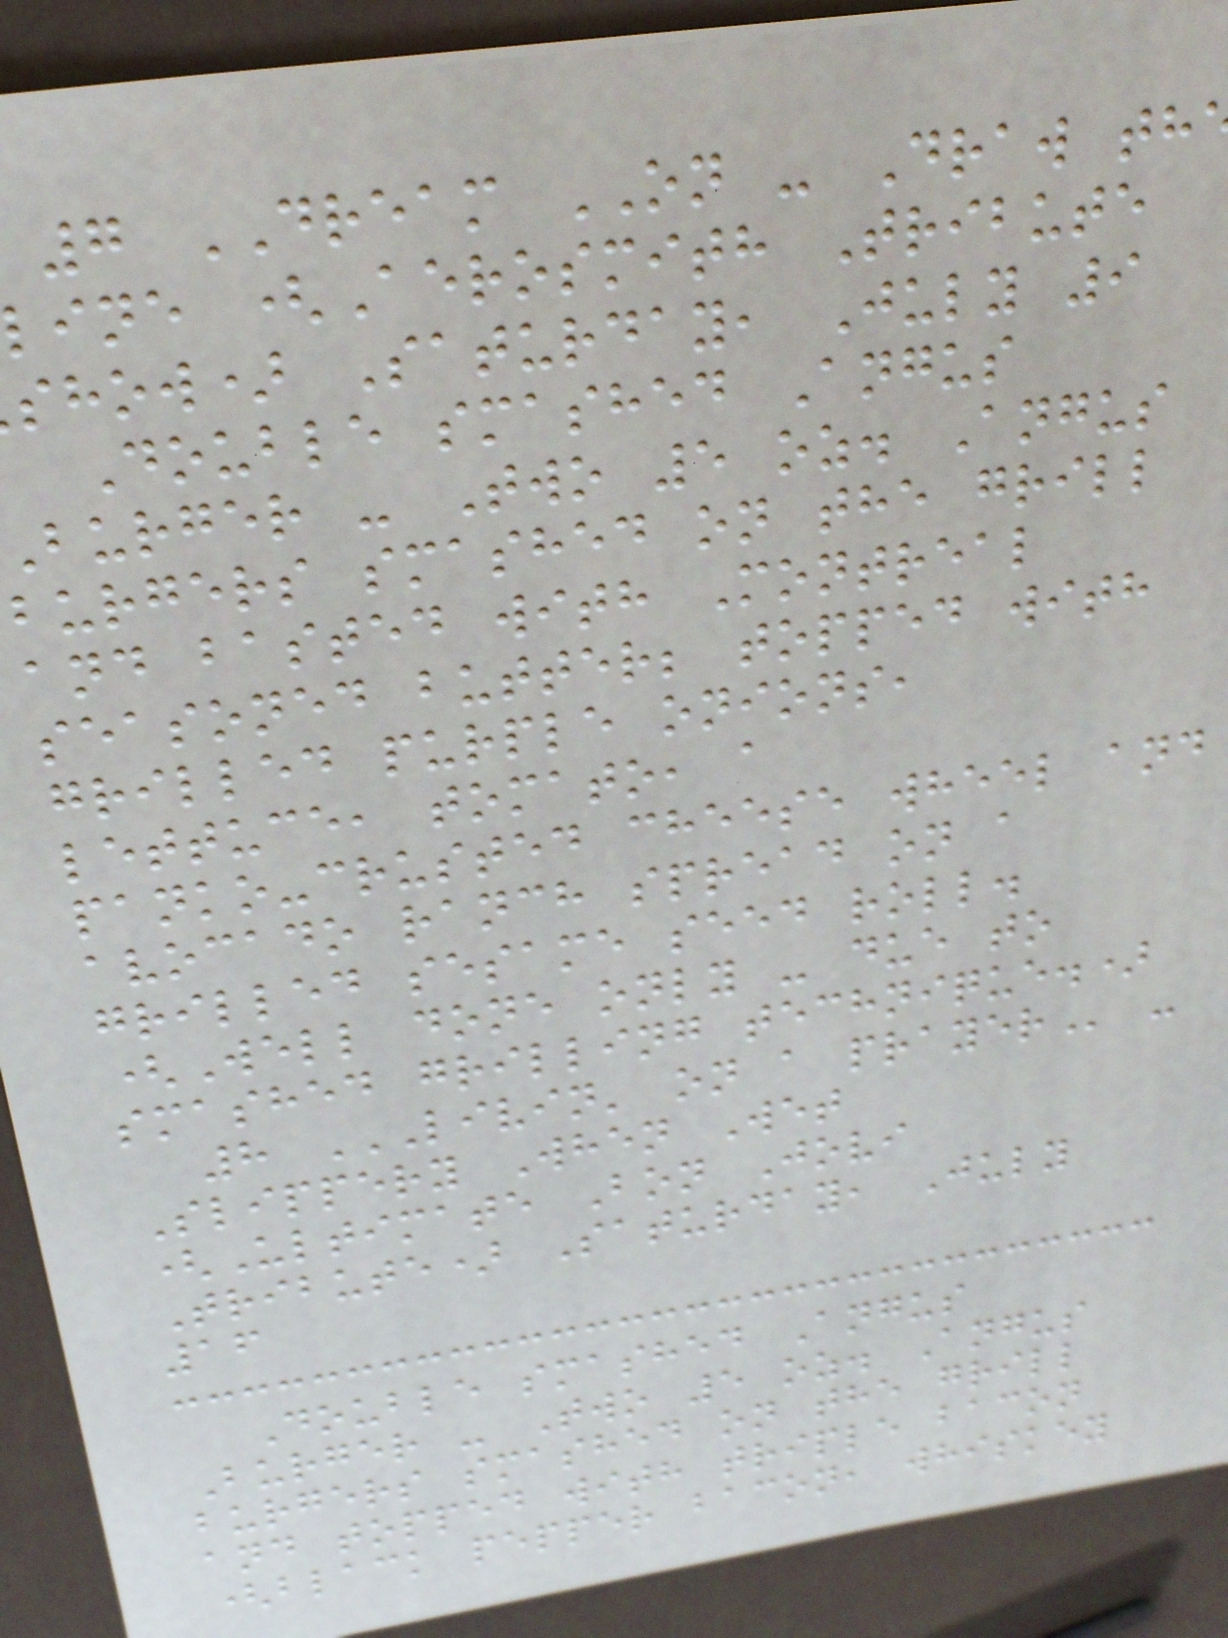7 DREAM ON - Draw th
line (Aerosmith Tribute
show) Saturday, July 9
Double smashed Angus
burger - Two 5 oz. Angus
burgers smashed on the grill
and basted with Montreal
seasoned butter; topped with
grilled purple onions,
lettuce, tomato, a
panko-crusted cheese wheel and
avocado ranch spread on a
grilled sesame seed roll.
(Well done only - due to
smashed grilling technique.)
8 LIVIN' ON A PRAYER -
Slippery When Wet
(Ultimate Bon Jovi
Tribute) Saturday, July
16
Double smashed Angus
Burger - Two 5 oz. Angus
burgers smashed on the grill
and topped with triple bacon
(black pepper bacon, whiskey
